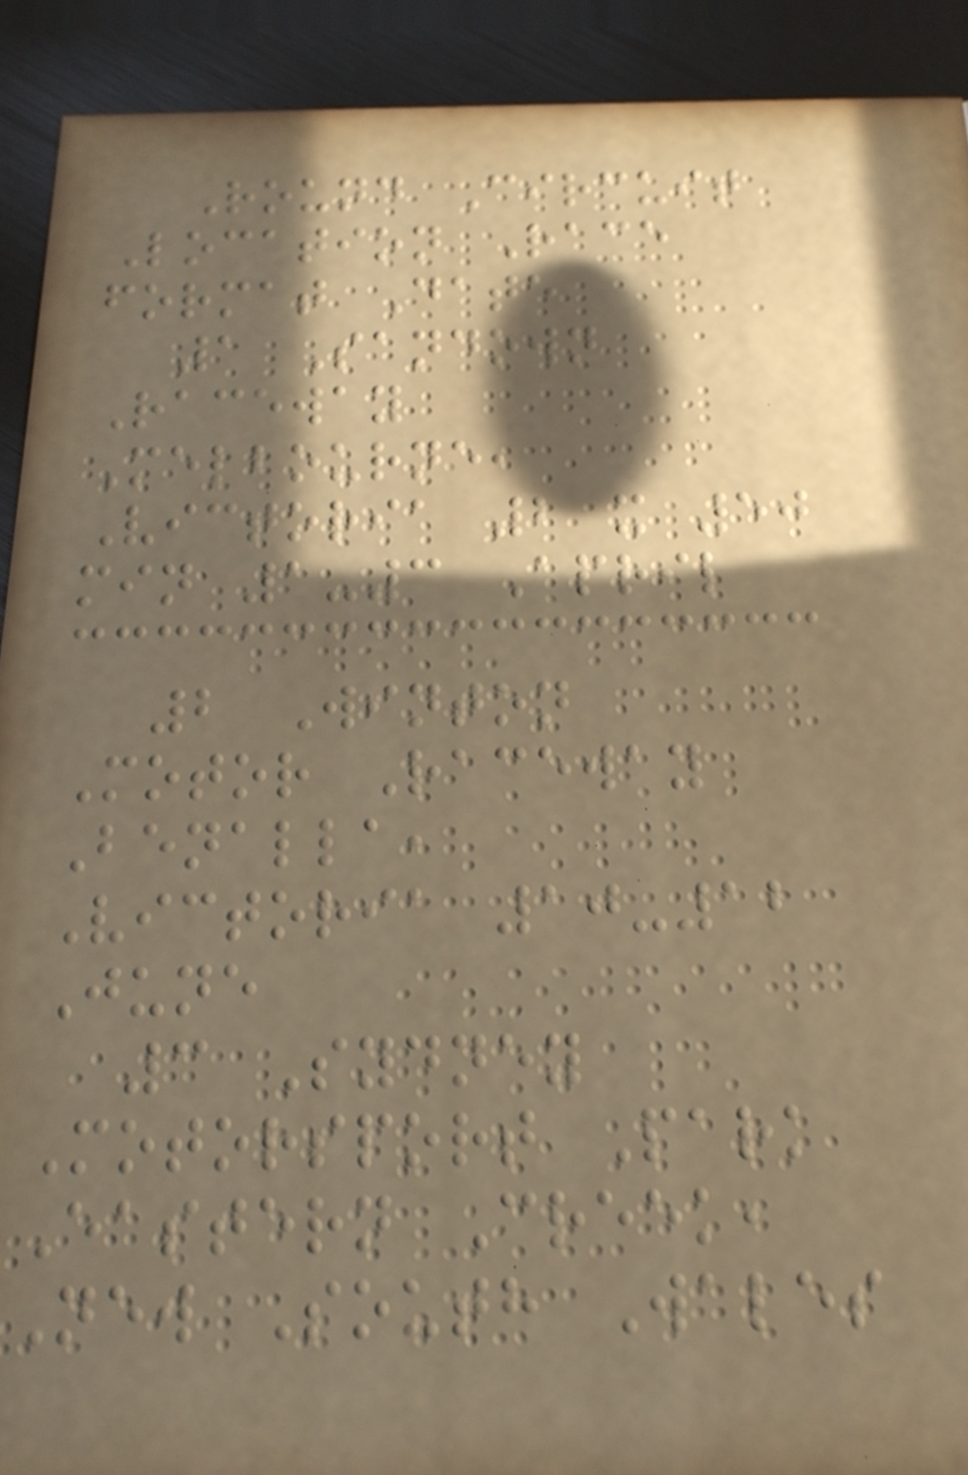Round Circuit
Location Race
format Date
1 Sandown
Raceway
Melbourne,
Victoria 2 x 50
min 1-3 April
2 Winton
Motor Raceway
Benalla,
Victoria 10-12
June
3 Sydney
Motorsport Park
Eastern Creek,
New South Wales
